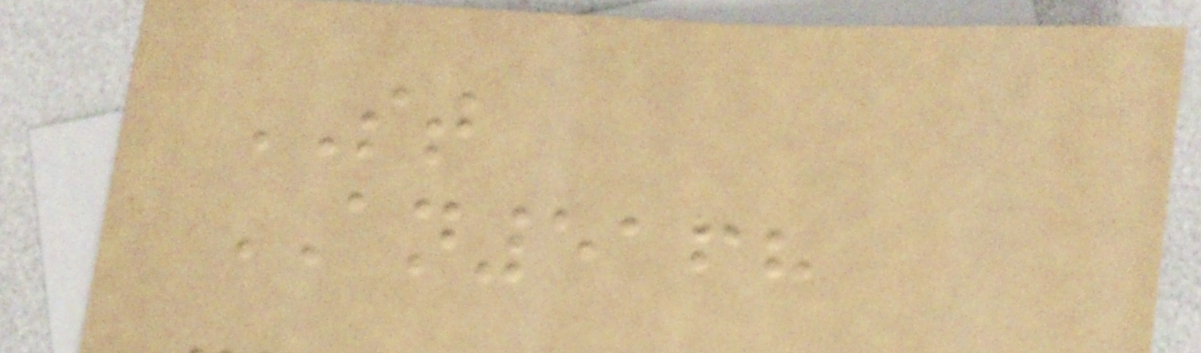ST
AN5168
